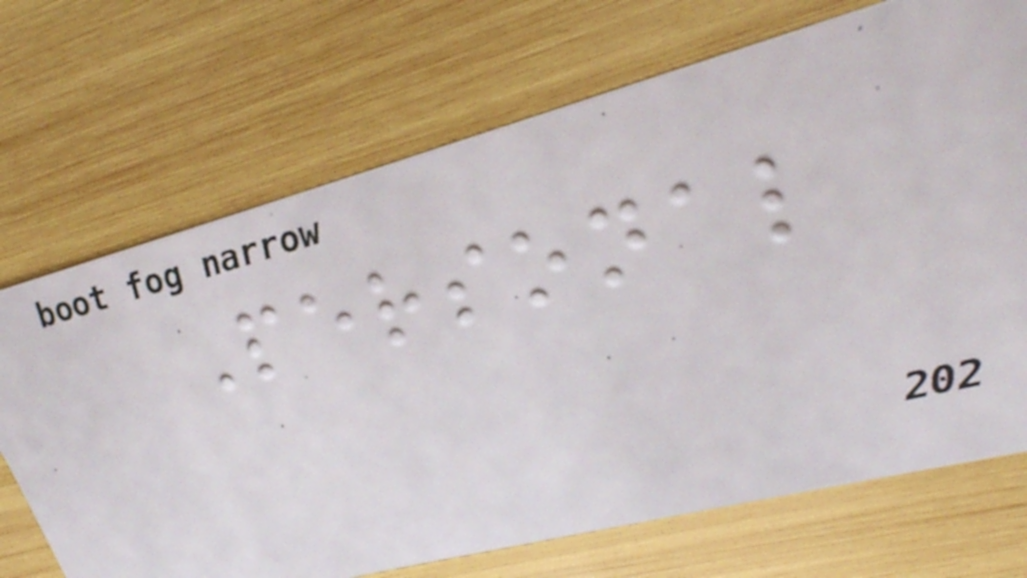Personal
